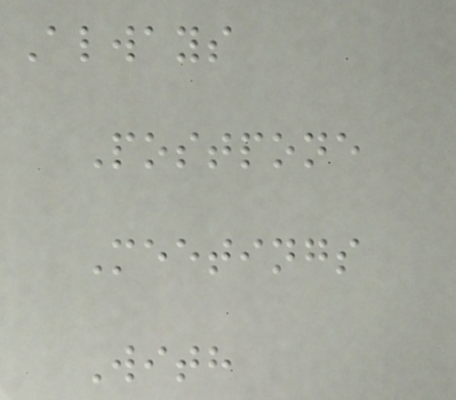Always
Postpone
Meetings
With
